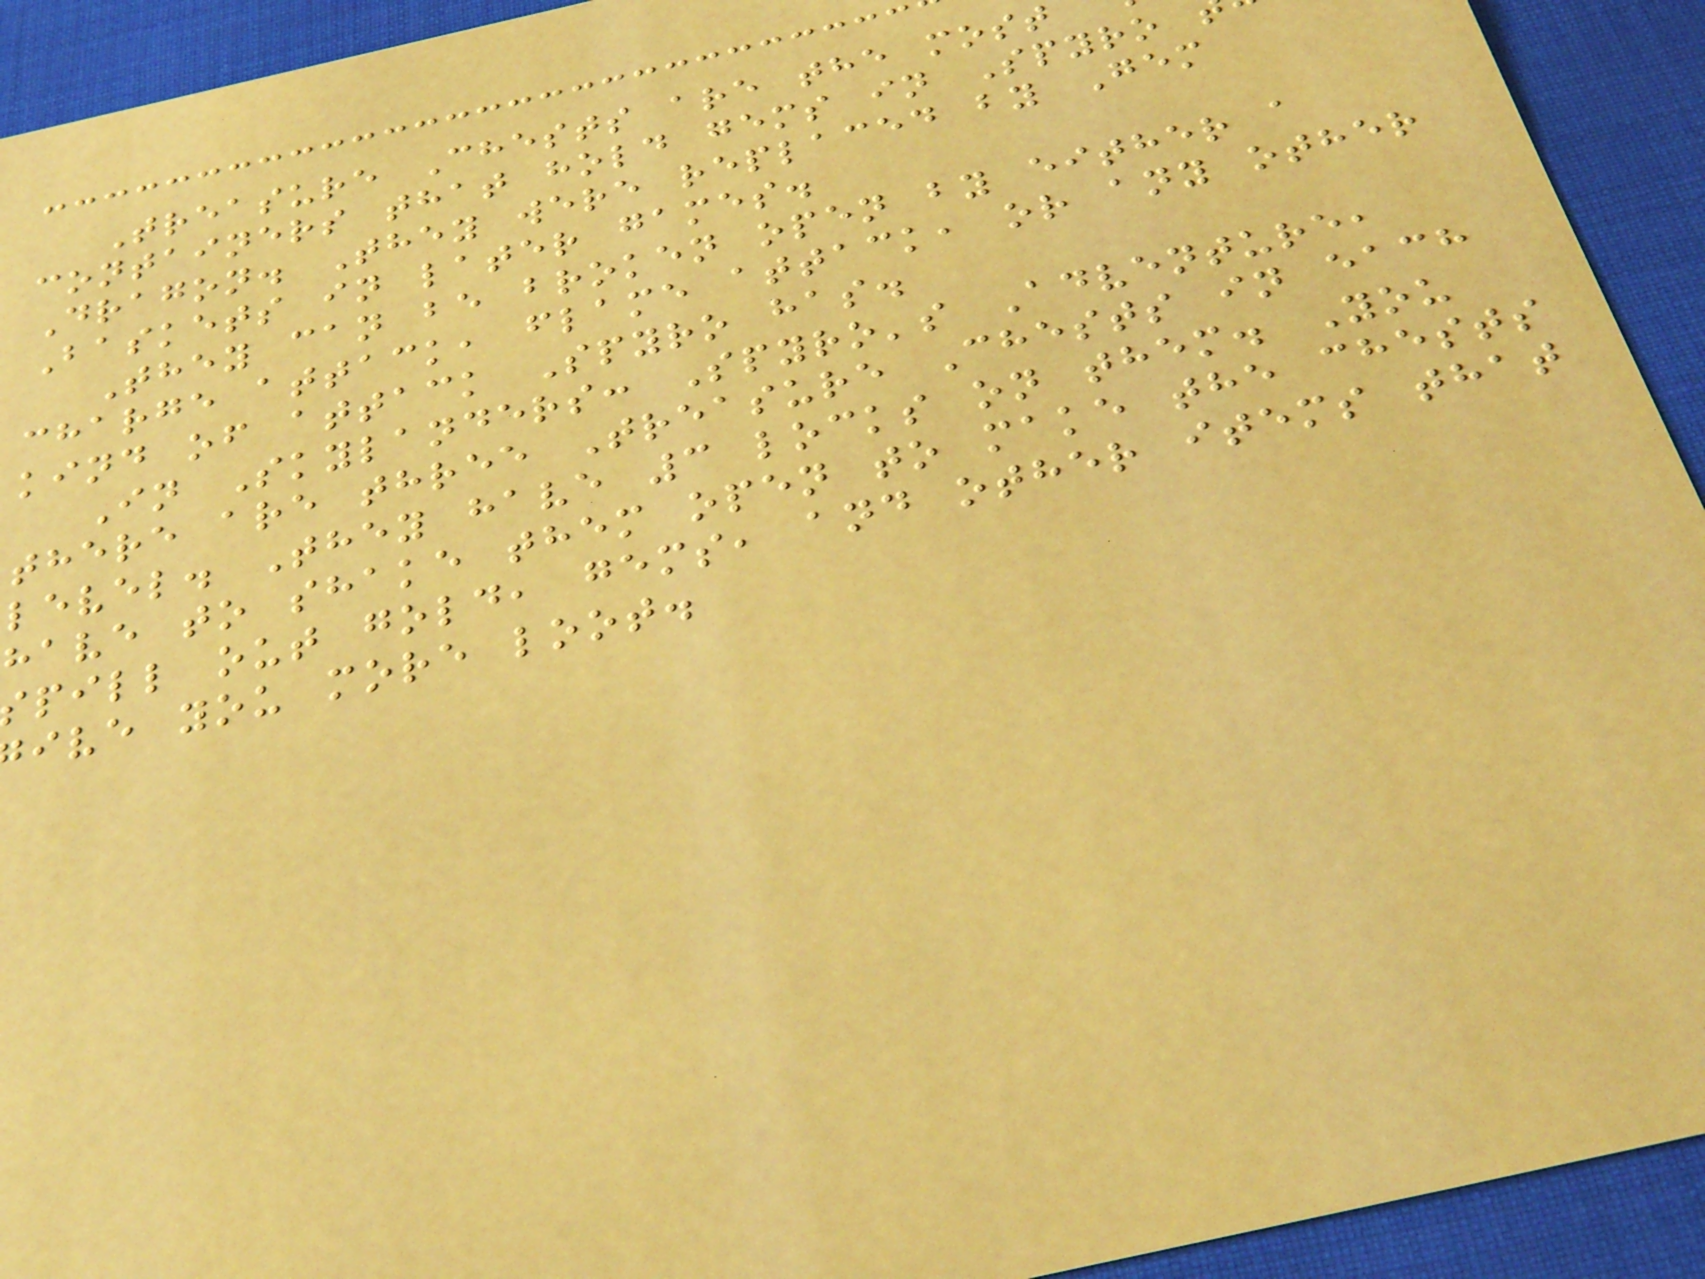Treasure Chests are the most
containers that hold gems in Spyro
Dragon. They were replaced by Gem
Baskets in later games.
They can be broken open by either a
charge attack, flame attack, or any other
kind of attack Spyro has.
In Skylanders: Spyro's Adventure,
there are three Treasure Chests in each
level. They have 3 locks on them. You
have to shake them open to make the chests
pill out gold, gems, and other items that
ive you more loot.
